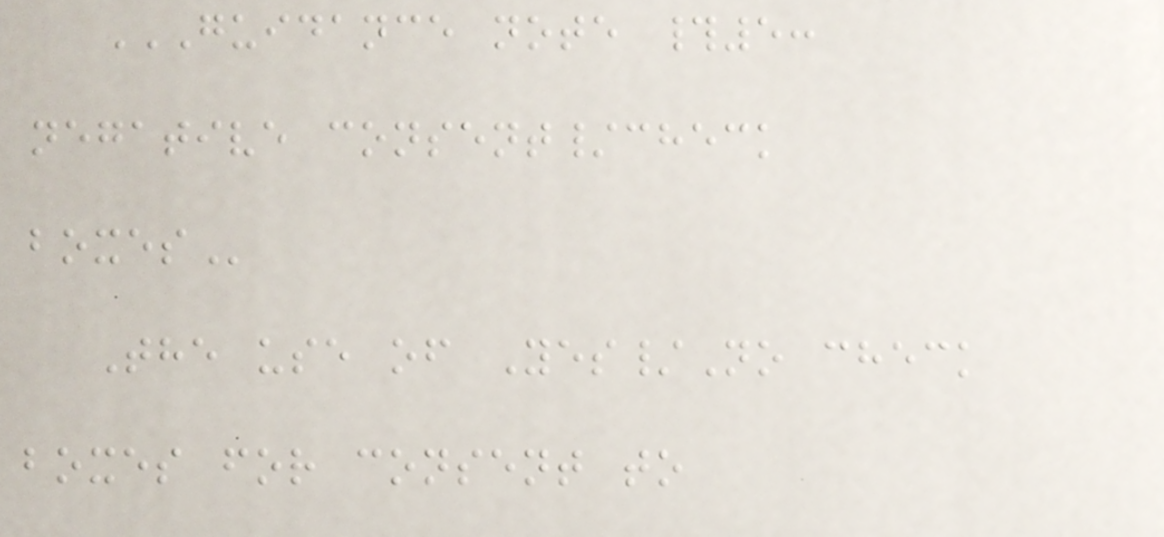GUIDANCE NOTE #5:
NEGATIVE CONSENT/CHECK
BOXES
The use of Yes/No check
boxes for consent to
